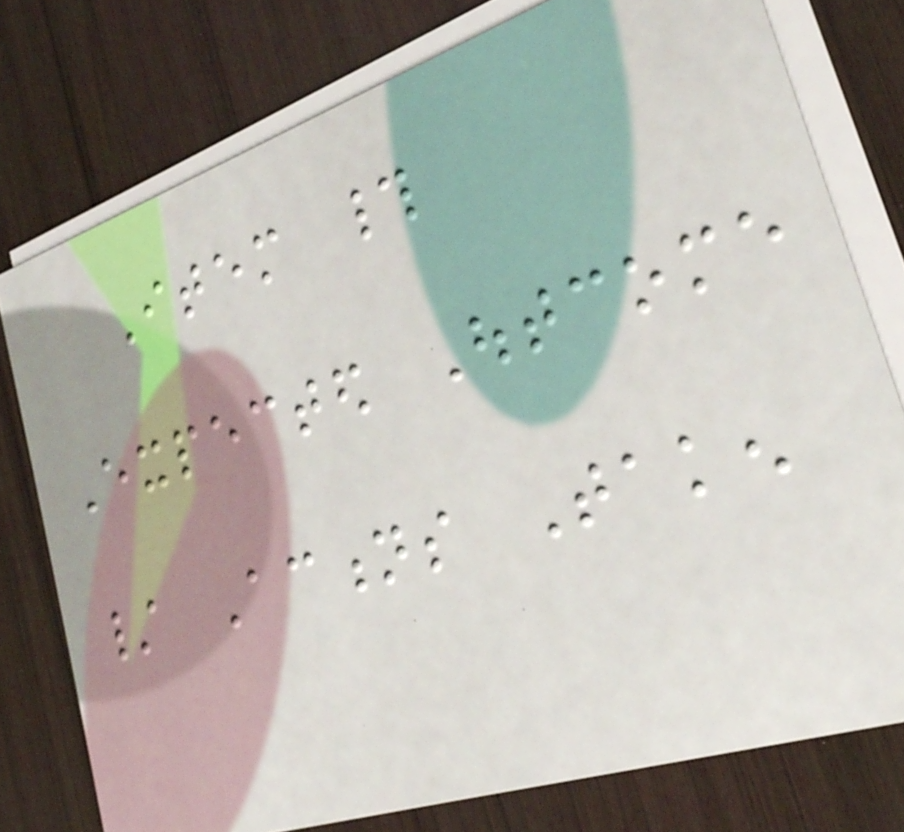Item #
Expected Outcome
/ Actions Taken
